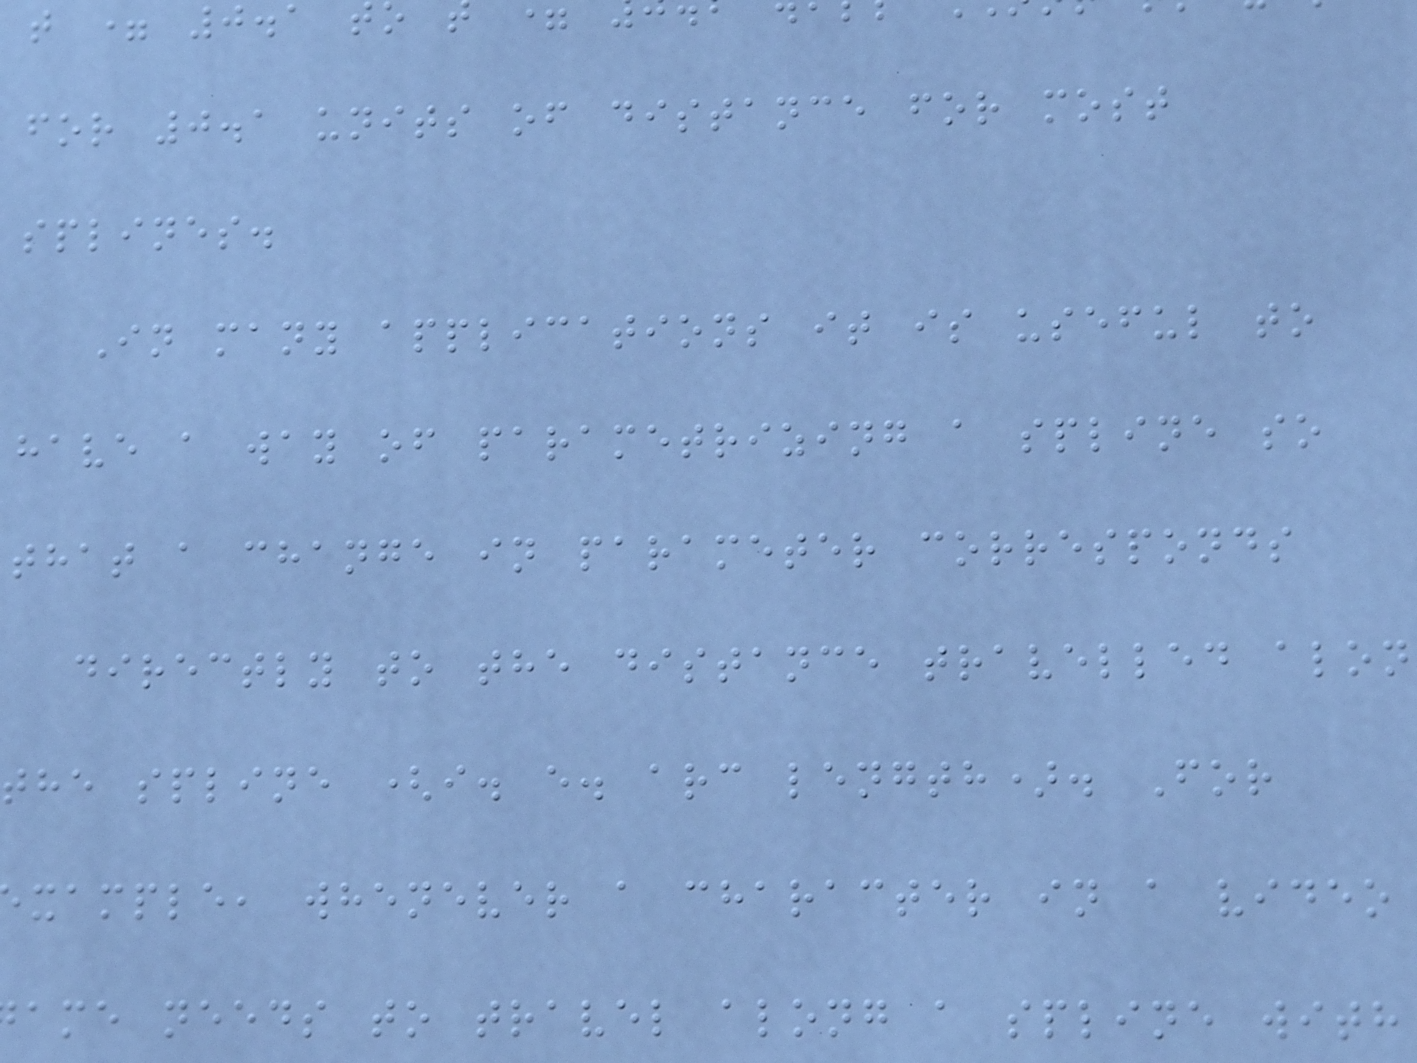t = 0.1 t
for 0.1 units of distance for most
splines.
In many applications it is useful to
have a way of parametrizing a spline so
that a change in parameter corresponds
directly to the distance travelled alon
the spline (i. e. arc length). For
xample, whenever a character in a video
ame needs to travel along a spline with
